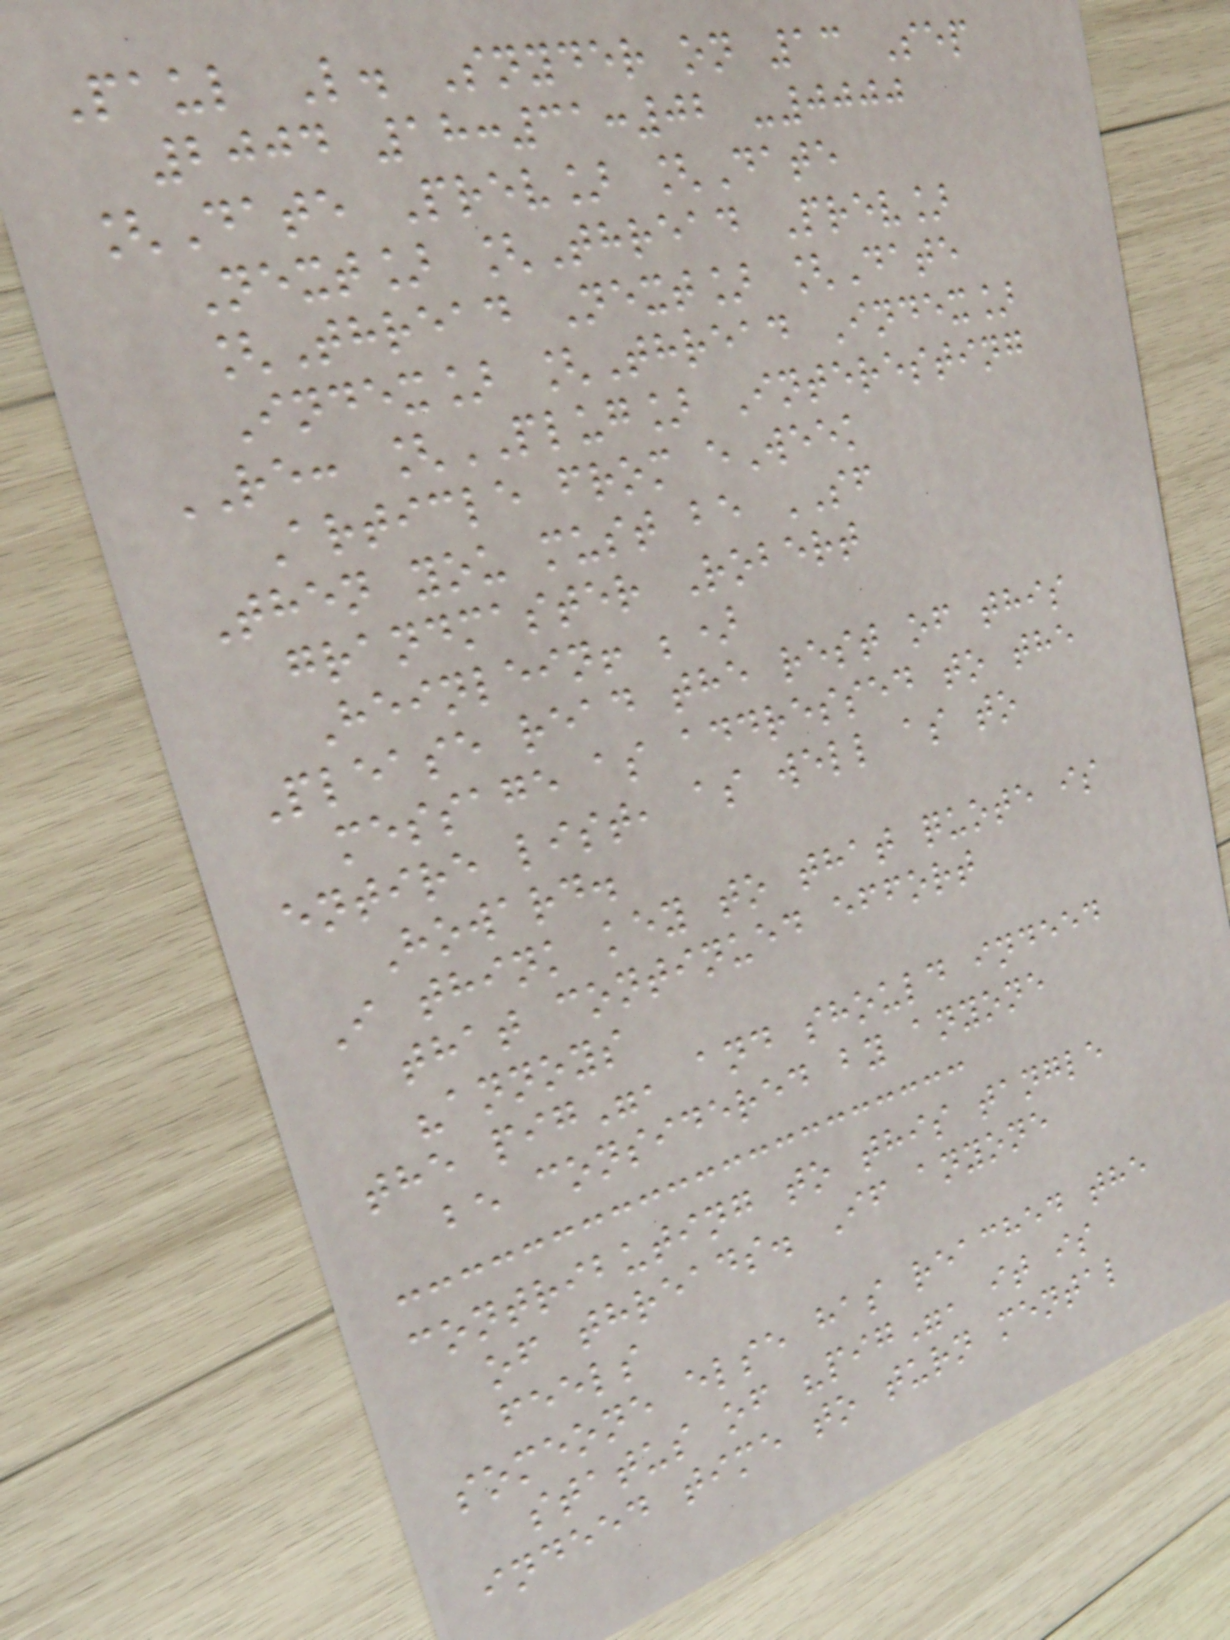Paul L. Snyder on 13 Sep
2004 18:31:02 -0000
[Date Prev] [Date
Next] [Thread Prev]
[Thread Next] [Date
Index] [Thread Index]
RE: [PLUG] Interesting
Article from eWeek
Then you must be SF
grandmaster Robert
Heinlein! ;)
Please read the rest of this
message as addressed to the
entire list, as well as to
Howard.
I think key to that quote is
that continued effort
"annoys
the pig", and should indeed
be considered by anyone
contributing to this tangle
of threads. If anyone
feels
someone else has reached the
status of "pig", it is
indeed time to turn mental
